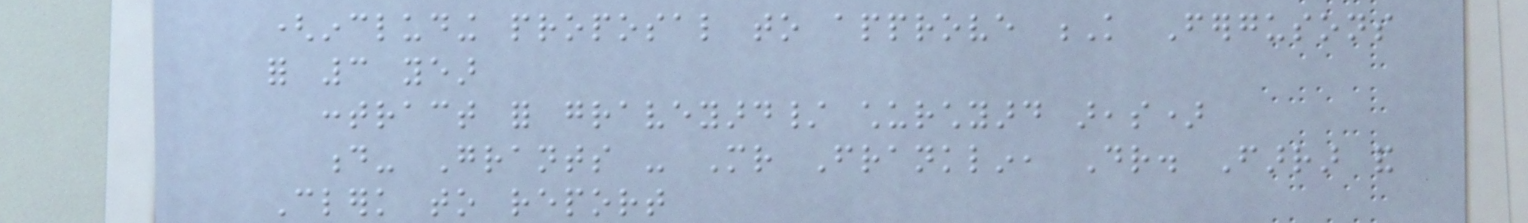(including proposal to approve K Fergusons
for 3 year
contract for graveyard/ churchyard areas)
d- Grants - Mr Franklin, Dr. Farrar and
Clerk to report
